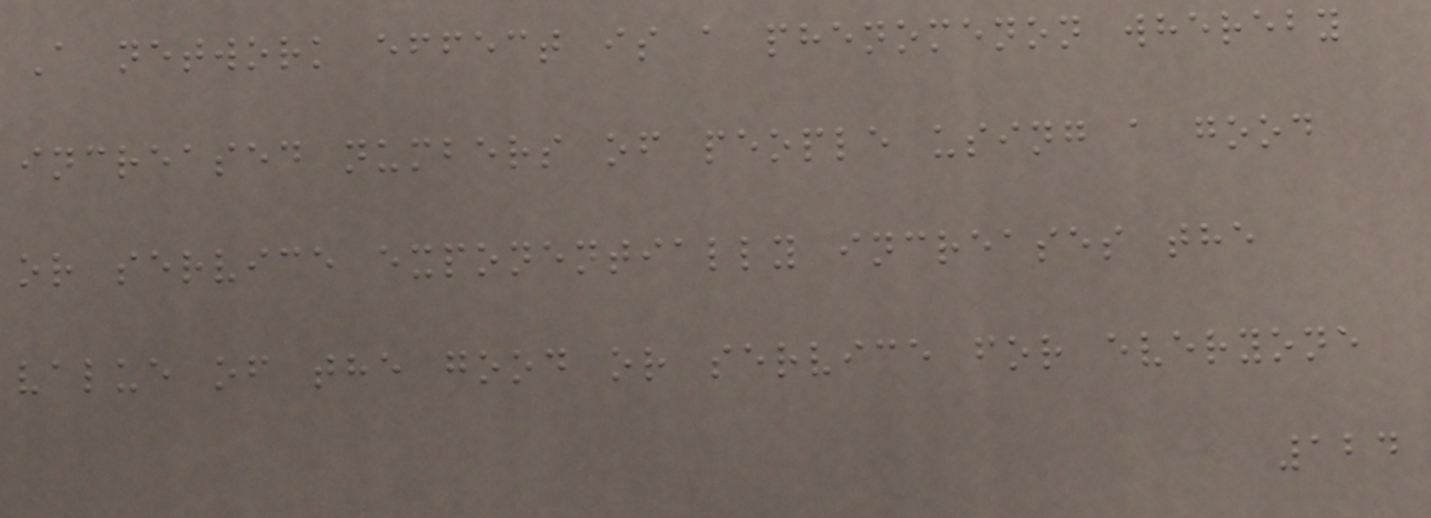A network effect is a phenomenon whereby
increased numbers of people using a good
or service exponentially increases the
value of the good or service for everyone
124
